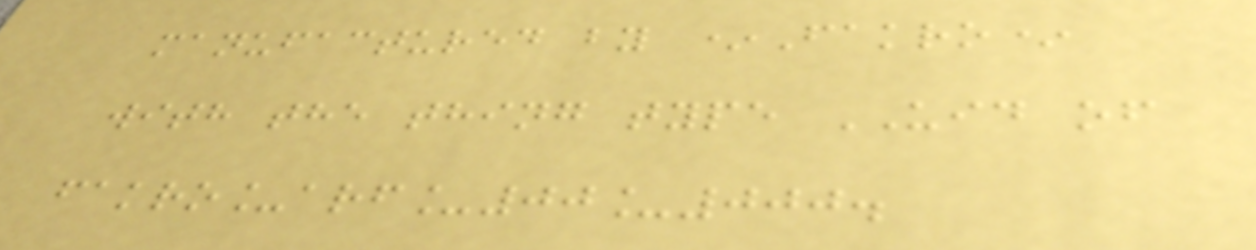manufactured by *Fakro*
with the thing type UID of
fakro_arf_00_000.
